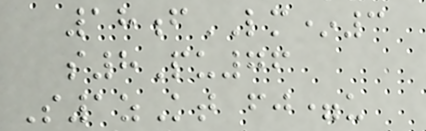18fLM*3
s8Pu76
S1zKt fj=u
